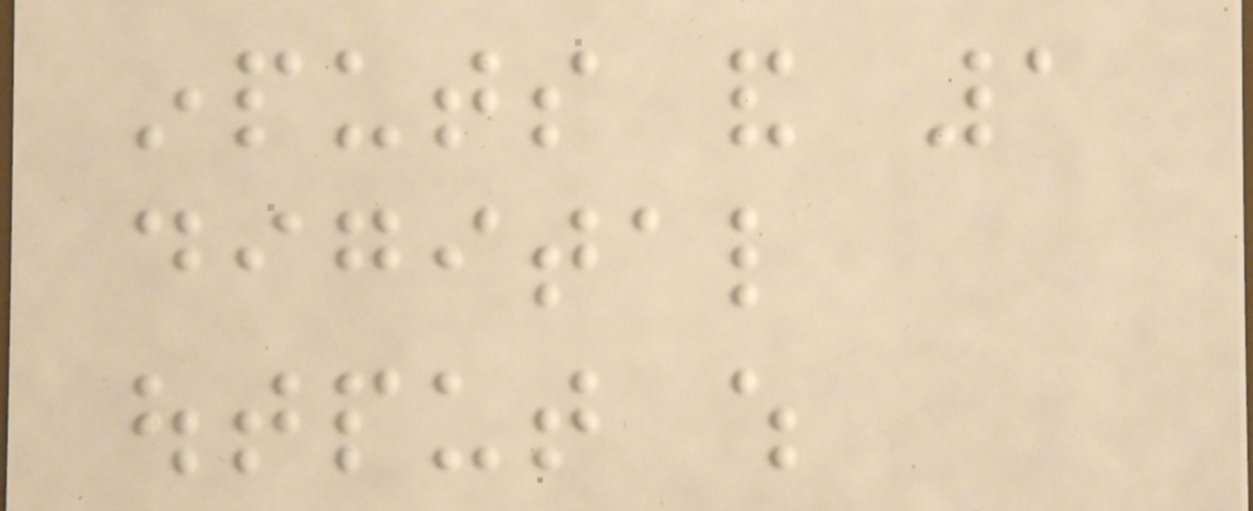inputs and 1
digital
output which
